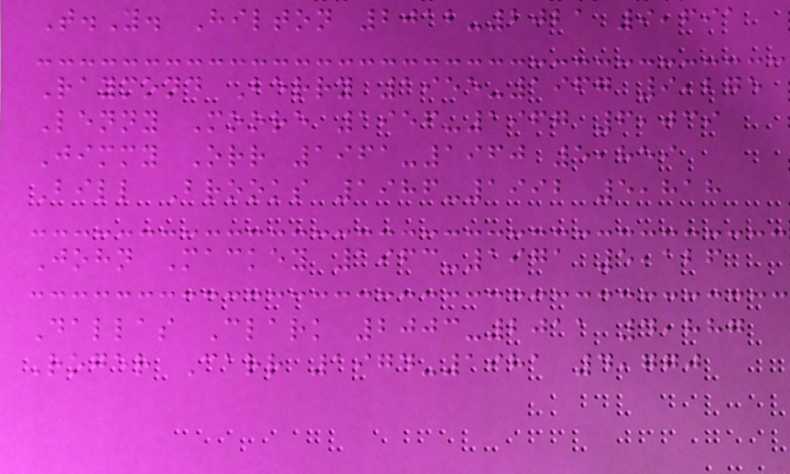T.Y. Hilton 2012-2021 9,691
Raymond Berry 1955-1967 9,275
Lenny Moore 1956-1967 6,039
Jimmy Orr 1961-1960 5,859
Bill Brooks 1986-1992 5,818
John Mackey 1963-1971 5,126
Dallas Clark 2003-2011 4,887
Roger Carr 1974-1981 4,770
